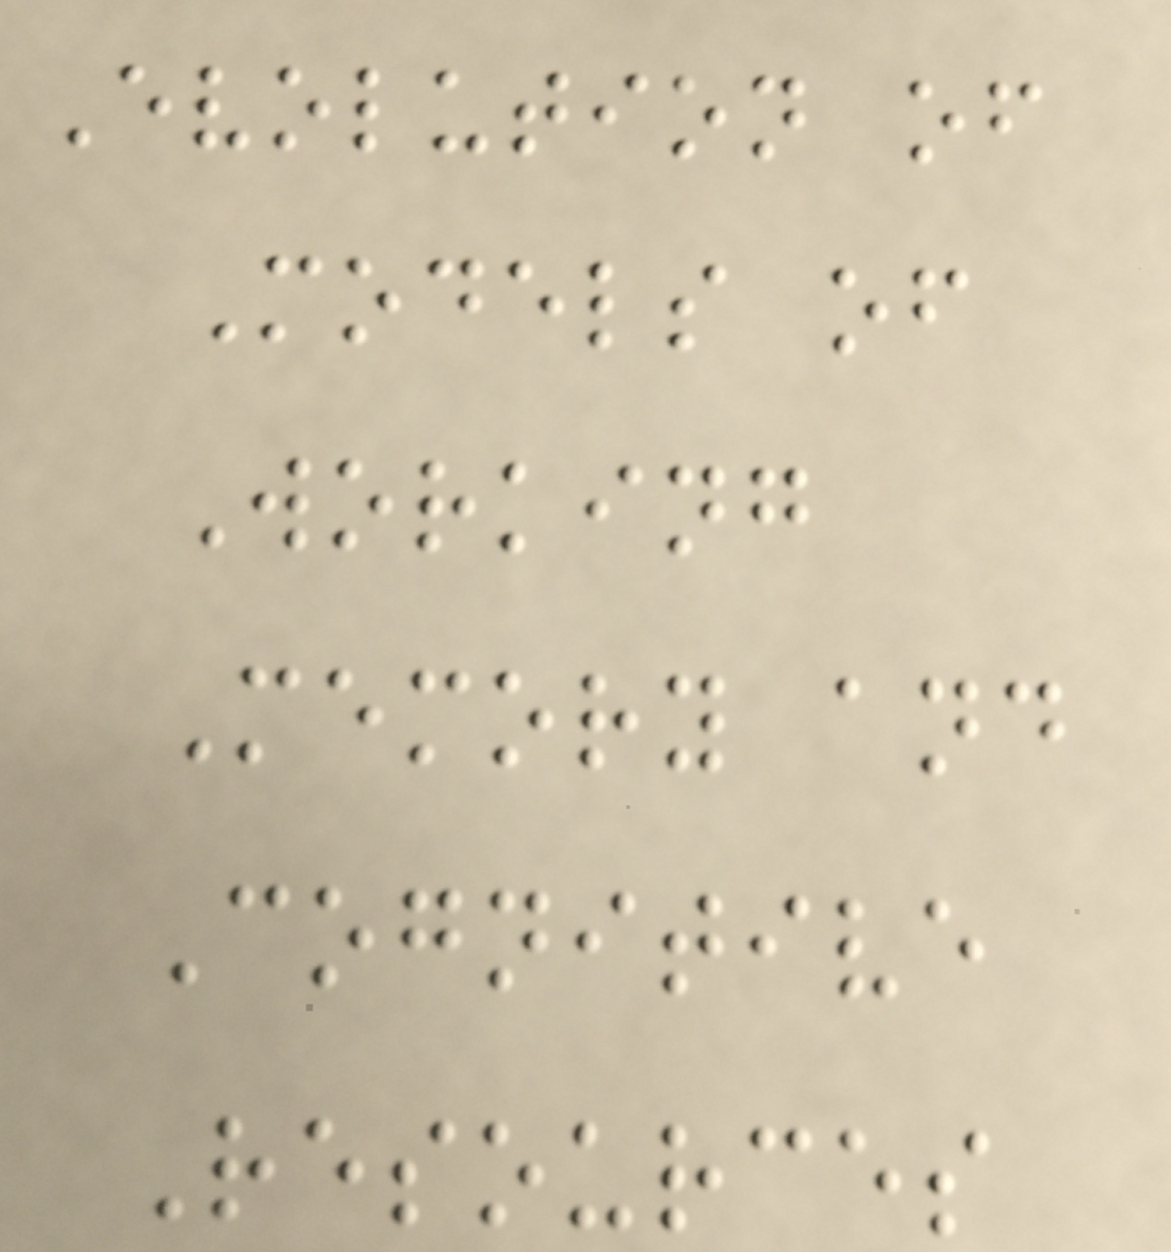Evolution of
Models of
Working
Memory and
Cognitive
Resources
